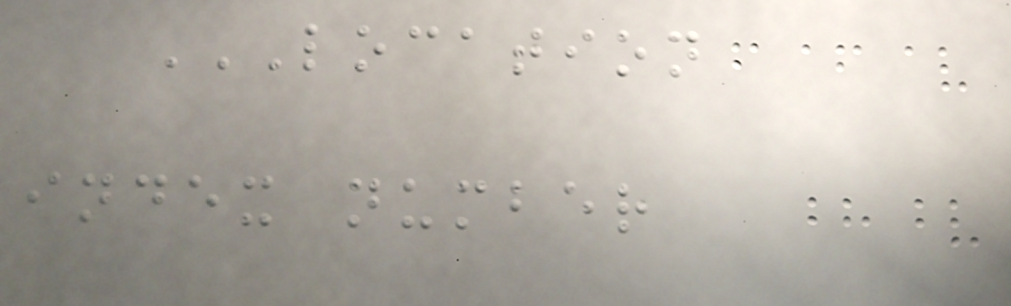LOCATION
INDEX NUMBER
